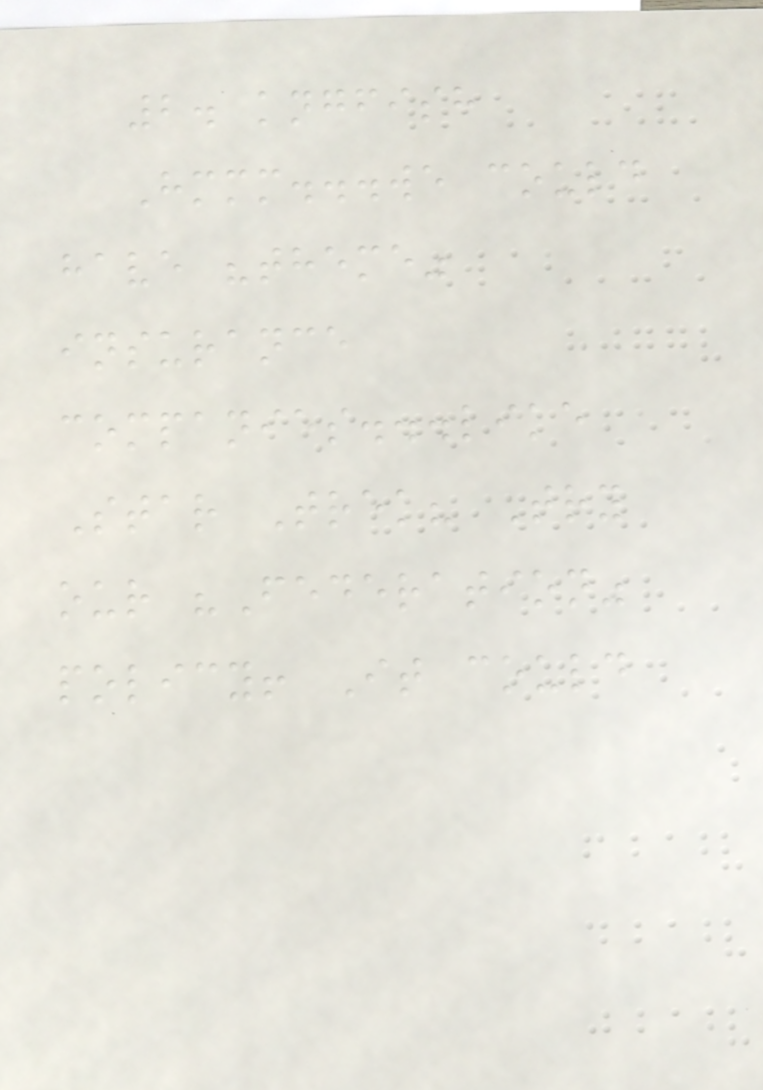2. kngfish
Hmmm...we could
have "theme"
insurance
companies...like
Star Trek? Try
our "Federation"
policy! It could
